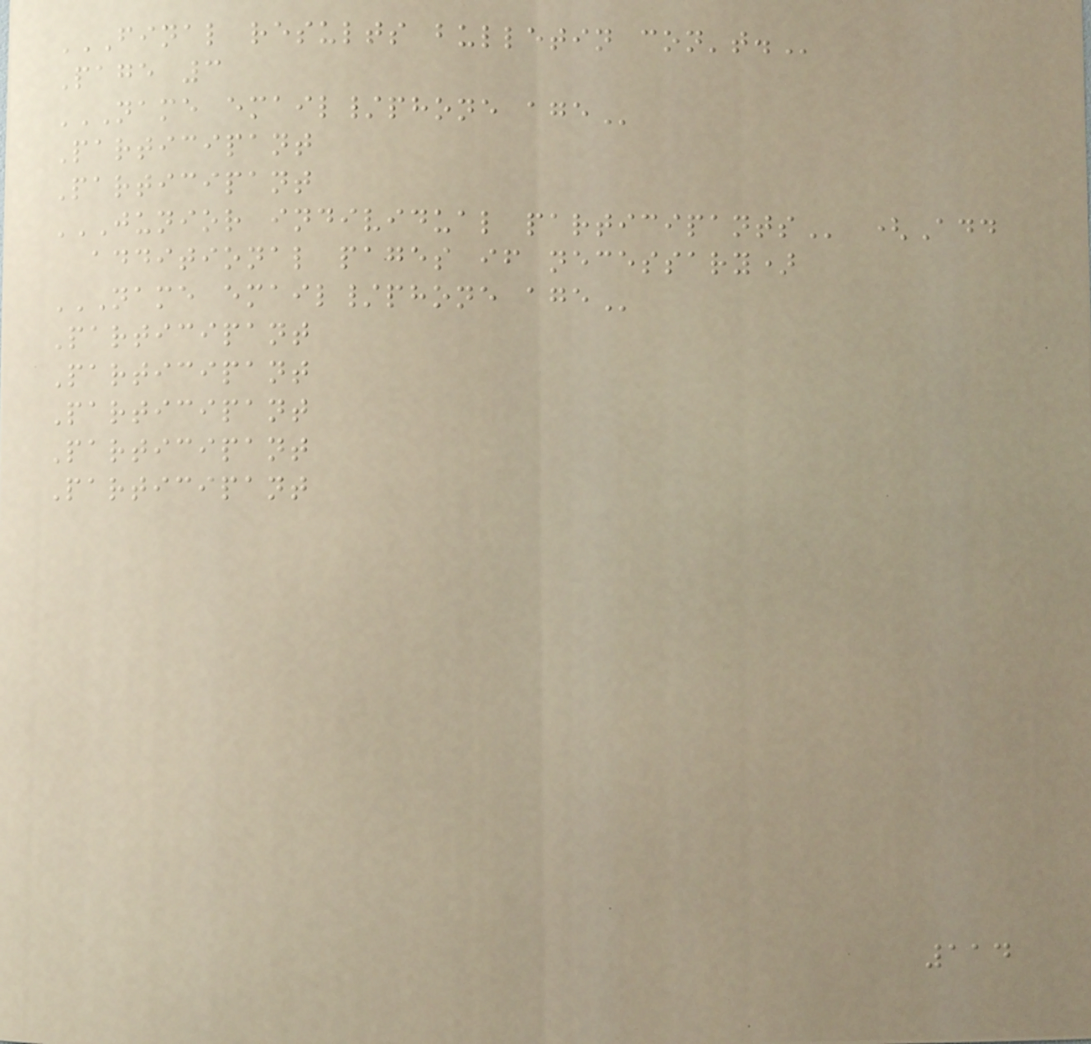FINAL RESULTS BULLETIN CON'T.
Page 3
NAME EMAIL/PHONE AGE
Participant
Participant
JUNIOR INDIVIDUAL PARTICIPANTS (Add
additional pages if necessary)
NAME EMAIL/PHONE AGE
Participant
Participant
Participant
Participant
Participant
114
